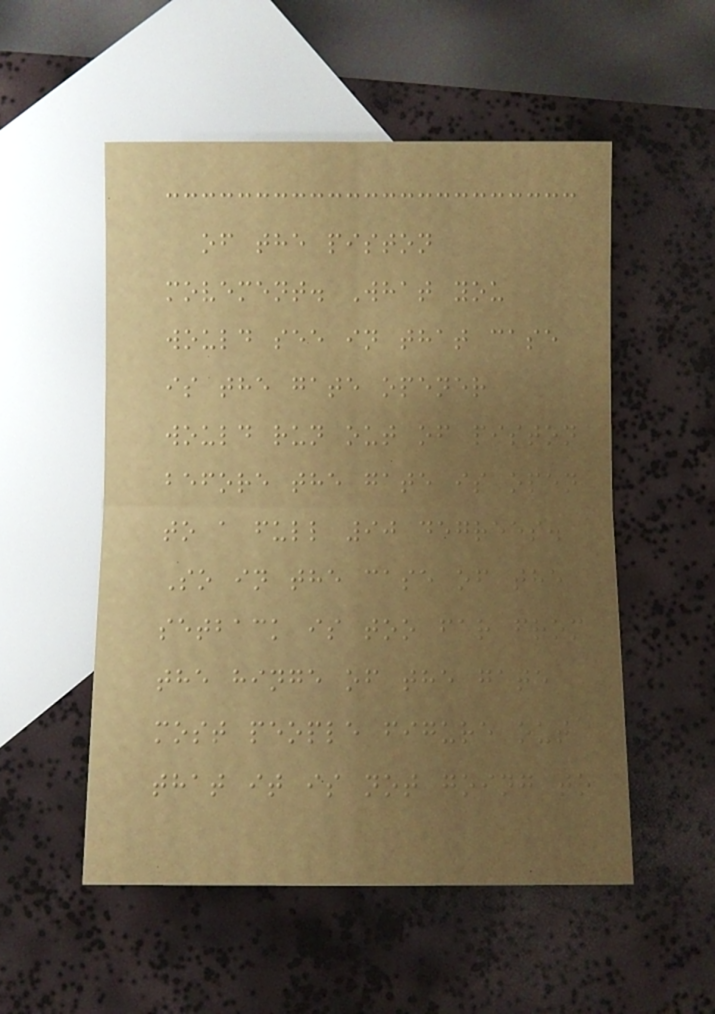of the piston
movement. What you
would see in that case
is the gate opener
would run out of piston
before the gate is open
to a full 90 degrees.
So in the case of the
setback is too far from
the hinge of the gate
most people figure out
that it is not going to
